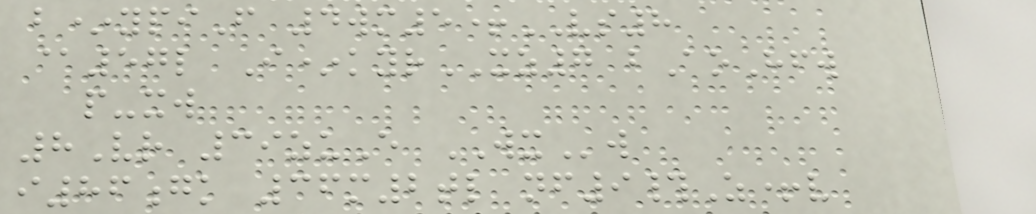b*ypiF 4wm5+VS8
@57l I*kyrXZ7 bAoHfw
p-xw
8Vr 39zuE WXw
i86gk 36m2tl nf9#Z+v
